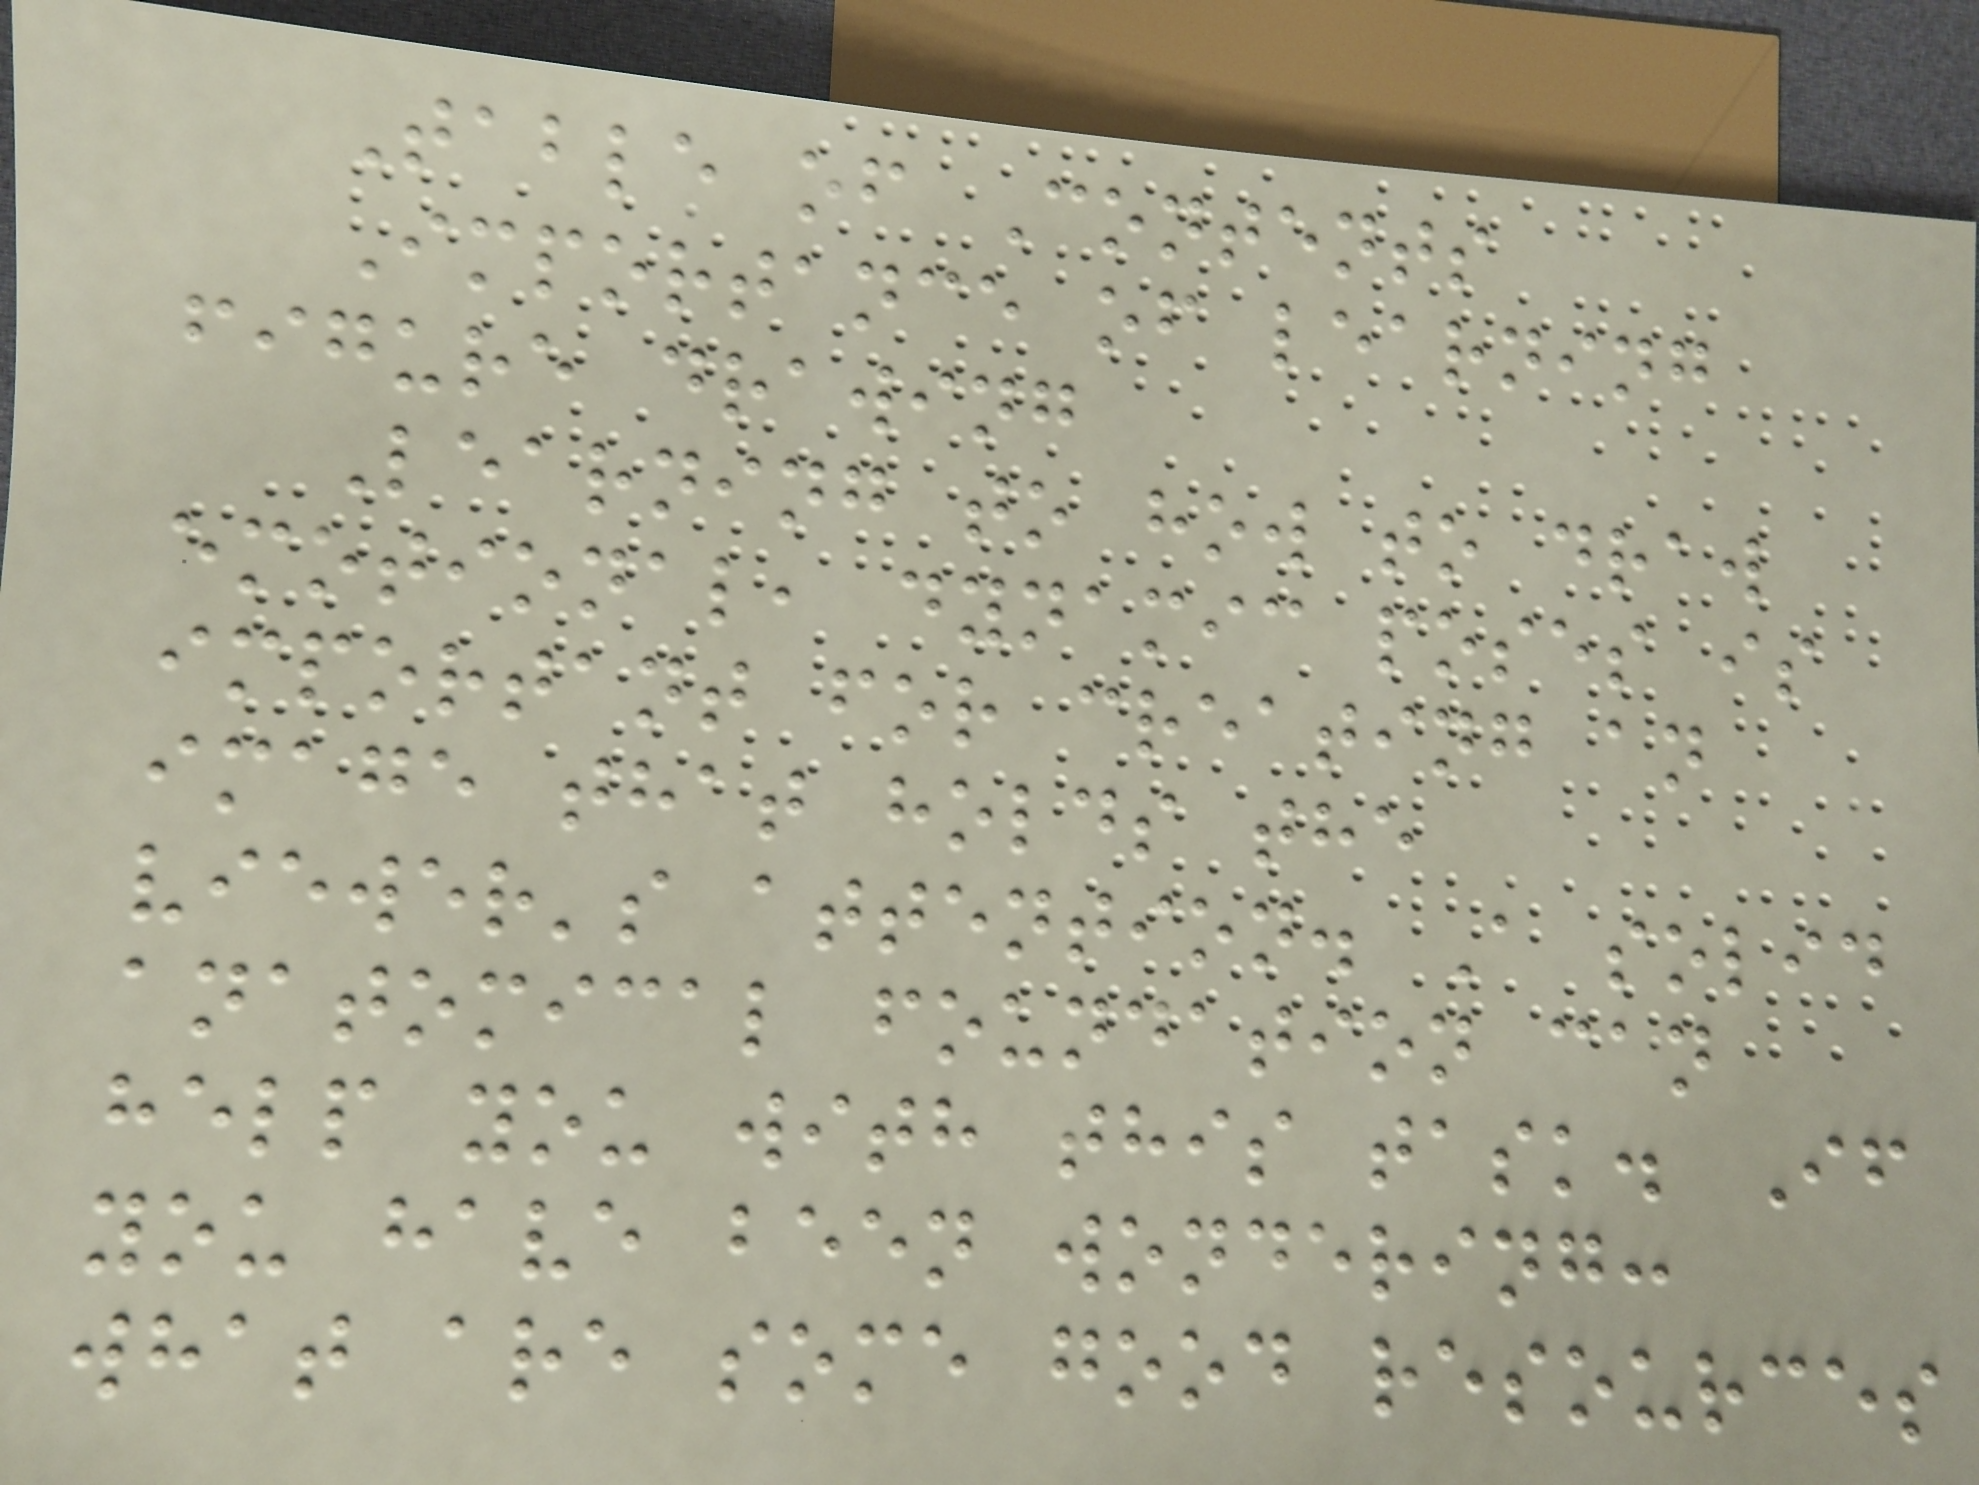Table of Contents
Importance of learning
figure drawing
Learning to how to draw
emotional, dynamic poses is
important for creating an
image that holds the
viewer's attention. A solid
anatomical foundation can
help you with this task. If
you have been wondering:
what are some good resources
